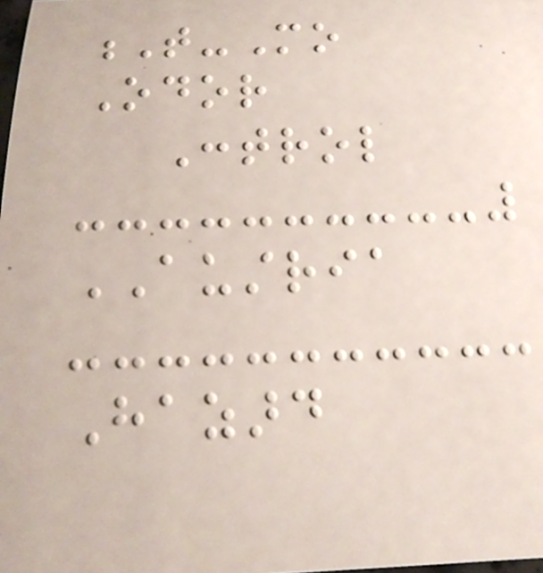T-Mo
Odor
Control
AUSTRIA
Hazard
